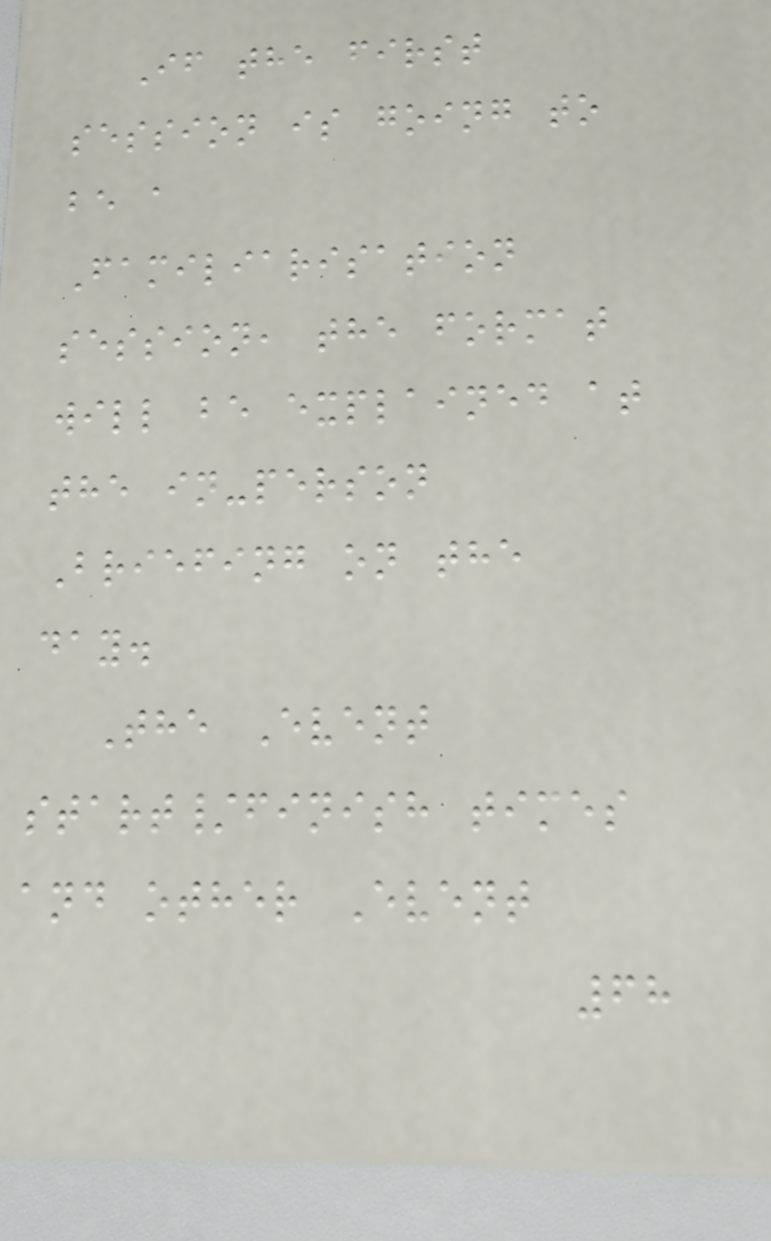If the first
session is going to
be a
Familiarisation
session, the format
will be explained at
the in-person
Briefing on the
day.
The Event
start/finish times
and other Event
68
